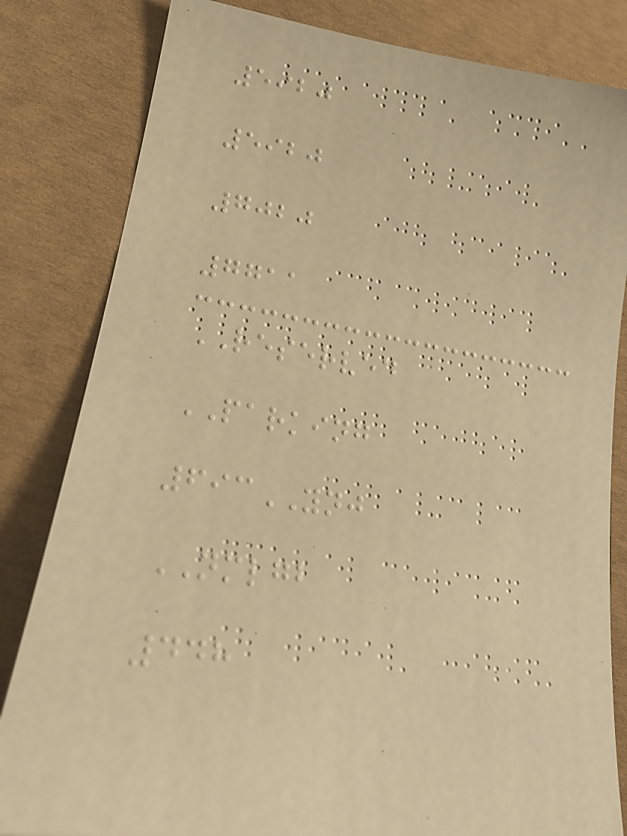5920
5920
7020
7711
RESERVED
PARKING
693YNJ
NMLGB
448
